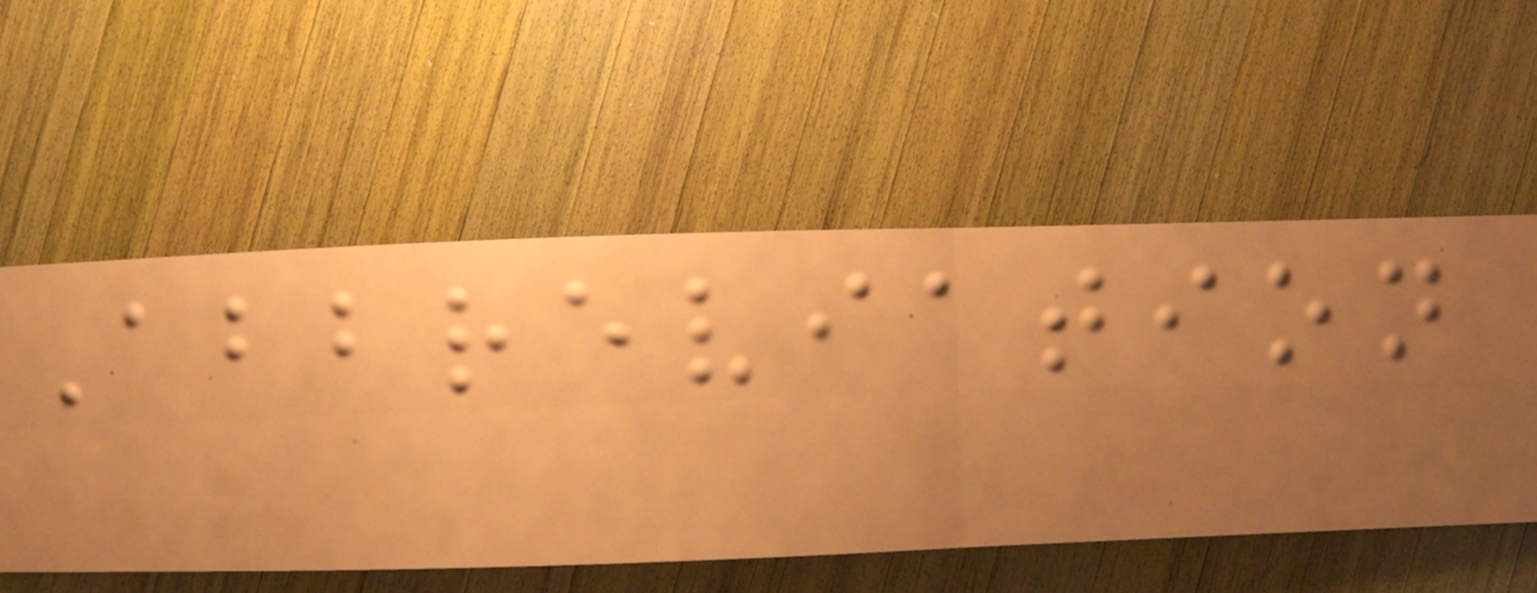Abbreviation
